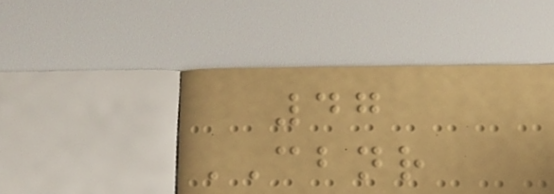47
CBNR
